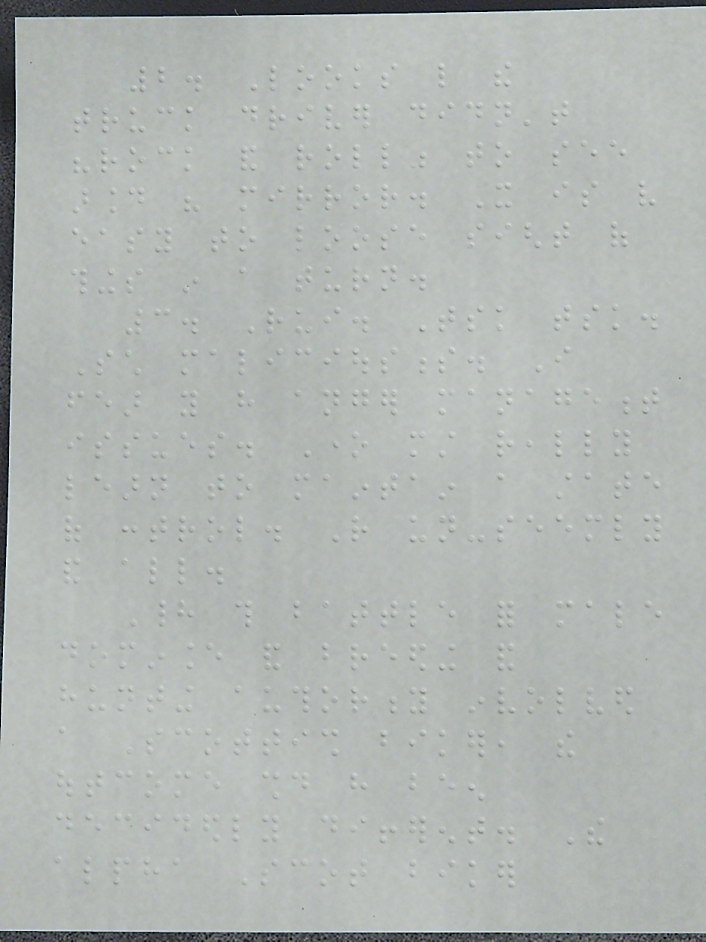2. Looks like the
truck driver didn't
"rock and roll" to see
around his mirror. It is very
easy to loose sight of
things in a turn.
3. Rui. Tsk tsk.
Such maliciousness. I
fear you have anger management
issues. One must really
learn to maintain a state
of control. Rather un-seemly
and all.
Had this battle for male
dominance and breeding and
hunting authority involved
a Scottish biker, the
outcome should have been
decidedly different. The
alpha Scot biker
